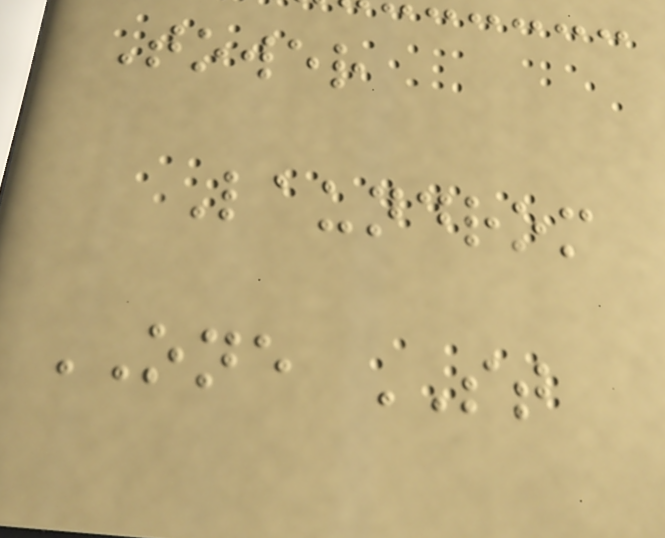Tower
Laundrom
ONE ST
